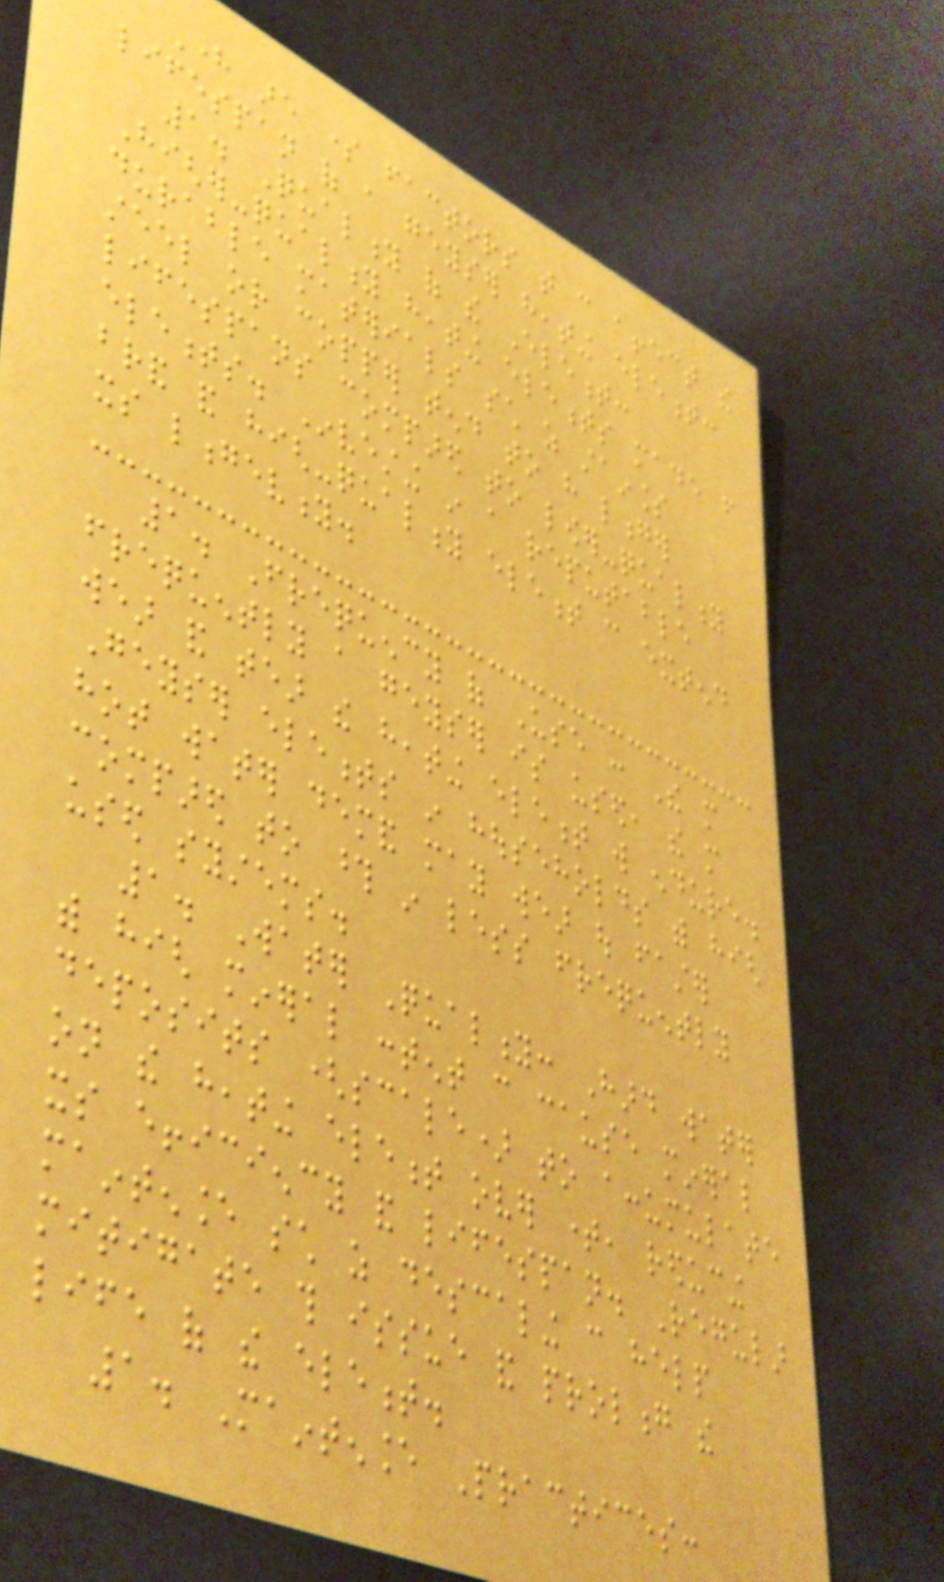Here are some factors that can affect the
lifespan of a geyser heating element:
1. Quality of the Element:
Higher-quality heating elements made from
durable materials such as stainless
steel or copper tend to have longer
lifespans compared to lower-quality
elements. Investing in a reputable
brand and high-quality element can extend
its longevity.
1. Frequency of Use : The more
frequently a geyser is used, the more
wear and tear the heating element will endure.
Geyser elements in households with high
hot water demand may wear out faster
compared to those in less frequently
used systems.
1. Water Quality: Hard water
with high mineral content can cause mineral
deposits (scale) to accumulate
on the heating element over time, reducing
its efficiency and lifespan. Regular
maintenance such as descaling can help
mitigate this issue and prolong the
life of the element.
1. Maintenance Practices:
